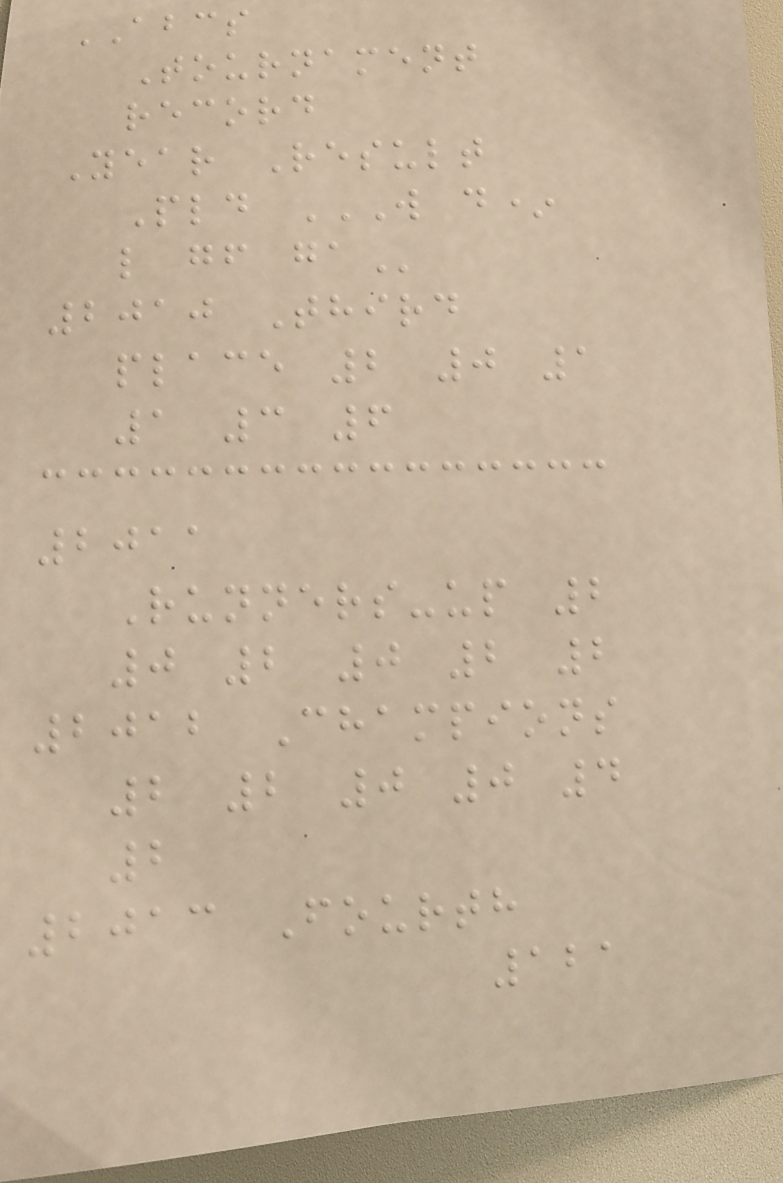ABCS
Tournament
record
Year Result
Pld W D*
L GF GA
2010 Third
place 2 0 1
1 3 6
2011
Runners-up 2
0 2 0 2 2
2012 Champions
2 2 0 0 4
2
2013 Fourth
121
